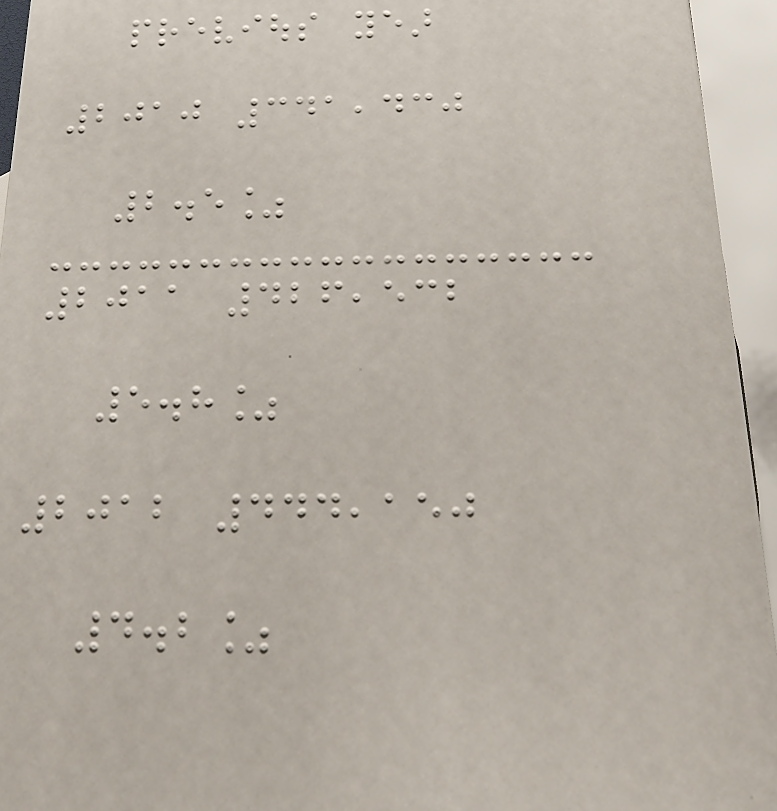previous year
2010 341,430
2.5%
2011 426,532
5.8%
2012 444,150
4.2%
